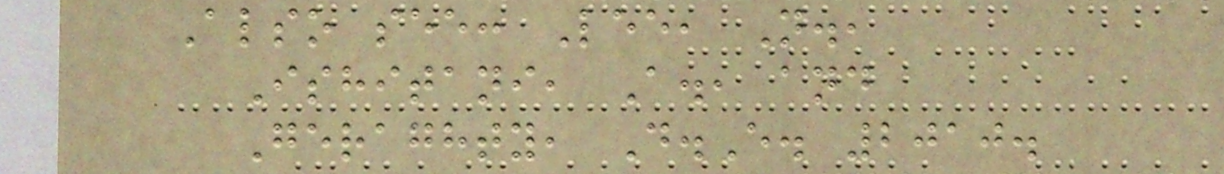Also see: Lee, N.,
Ishitani, A., and
Geraghty, D.E. 2010.
